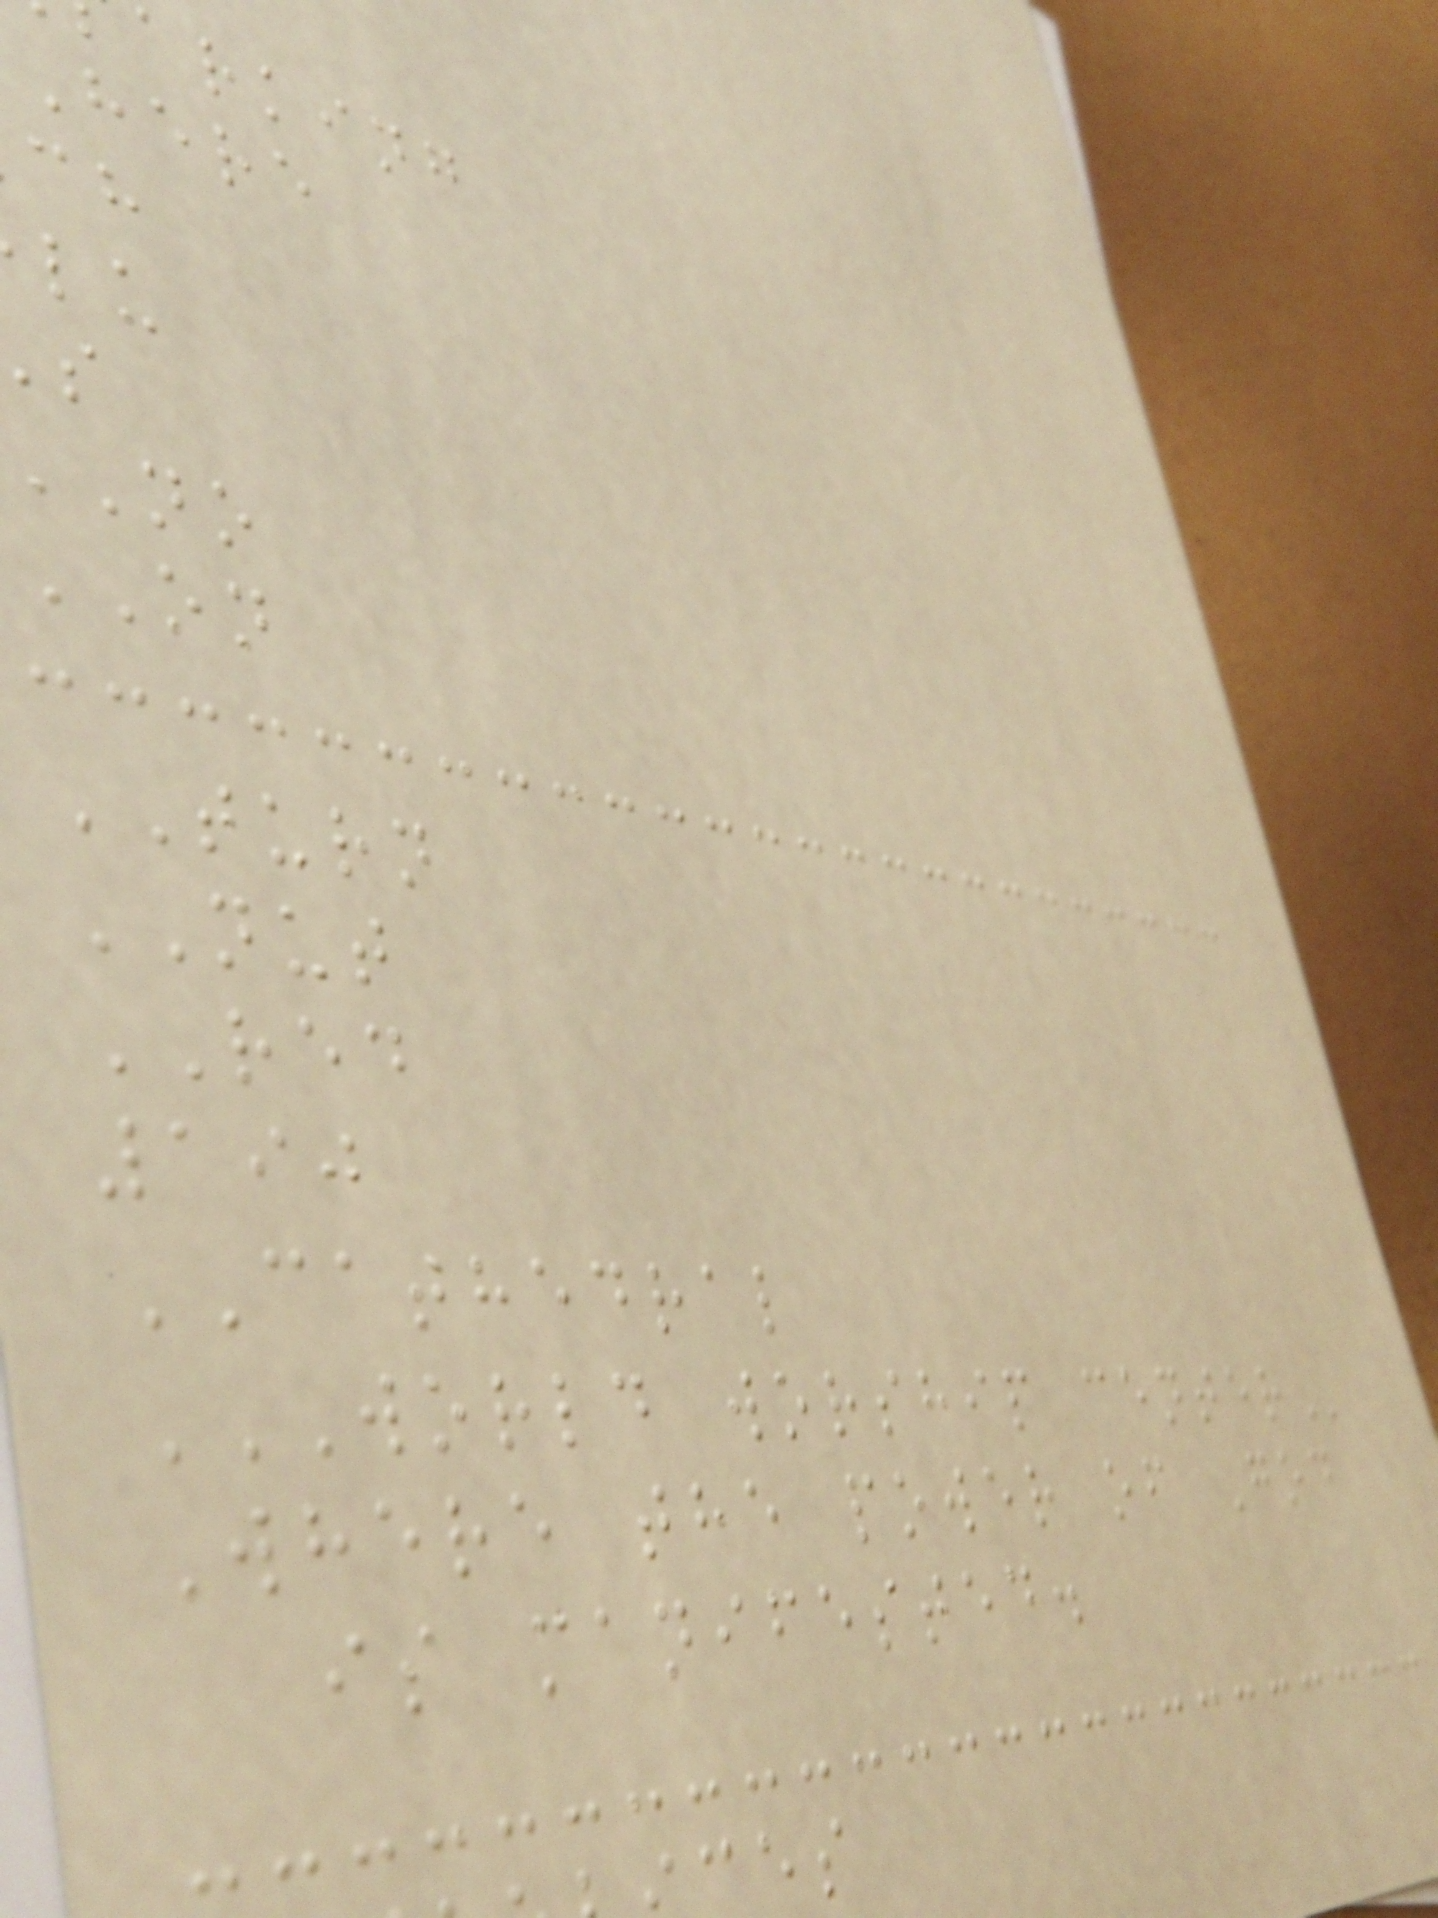arking
here
ON
TURN
NUT
RED
190
CATHEDRAL
WORLD WORSHIP CENTER
Where the power of God
is manifested.
